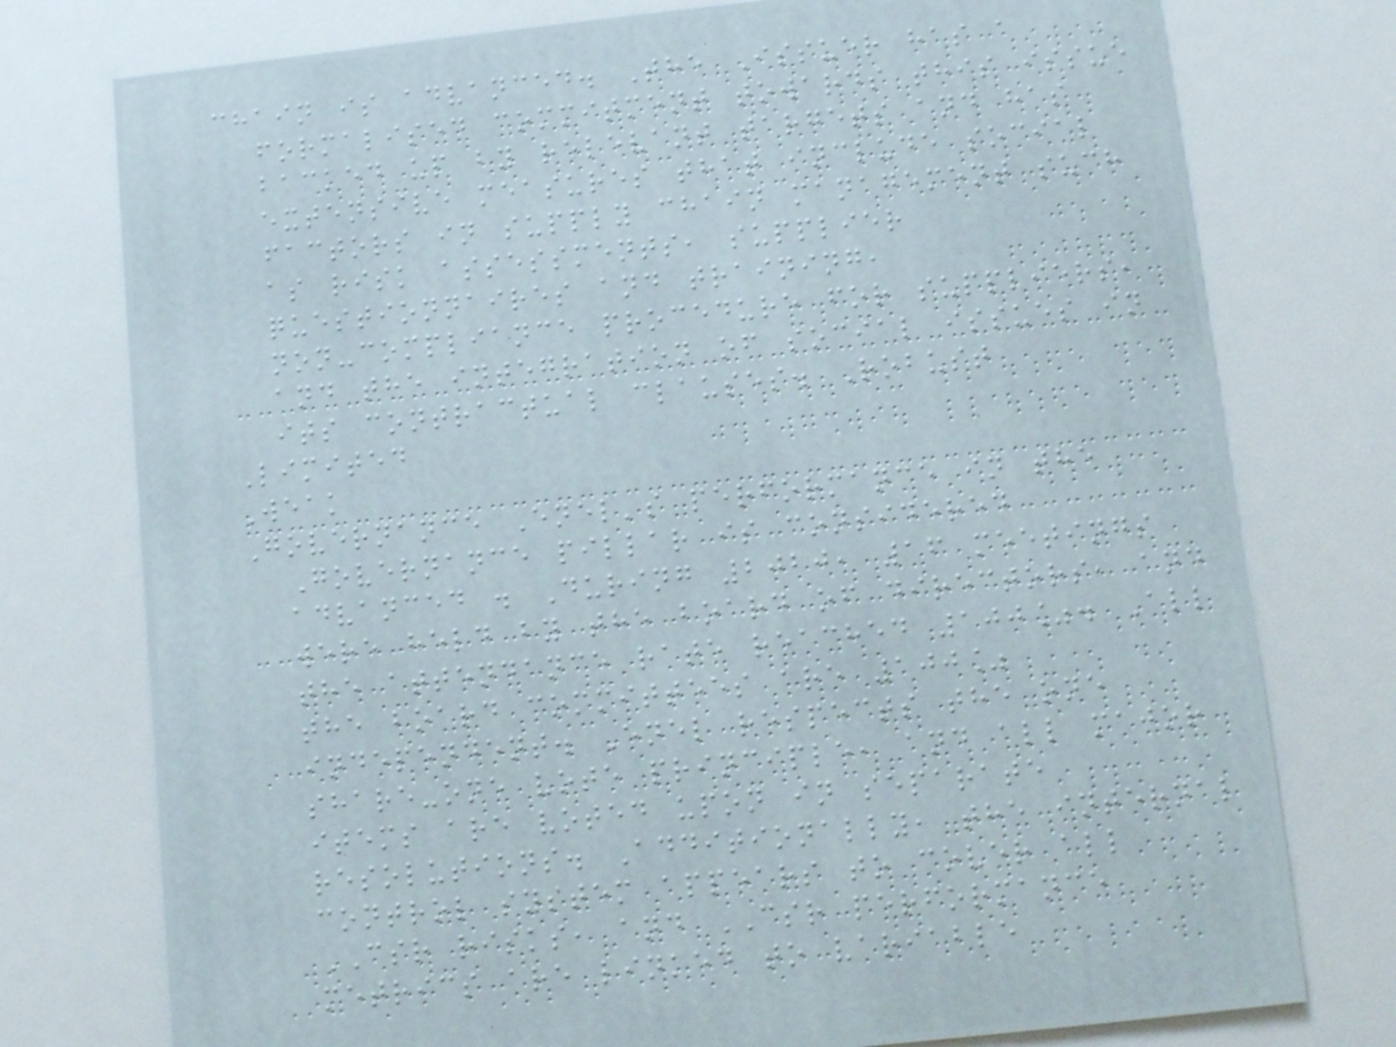chain is advanced. The Issuer has a
formalised commitment towards this issue
backed up by relevant targets and has
extensive measures that include social
factors in supply chain management such
as risk assessments, supplier
questionnaires and training,
non-compliance procedure for suppliers,
and the integration of social issues in
its contractual clauses. Robust
Limited
Weak
Governance Enel's performance in the
Governance pillar is considered
advanced . During 2020, 16 meetings
were held by the board of directors, and
the attendance rate reached 100%. All
the board committees are 100%
independent. Enel respects the one
share-one vote principle, and all major
items are voted upon in separate
resolutions. Additionally, the internal
control system appears to cover all
CSR risks, and CSR performance
metrics are linked to variable
